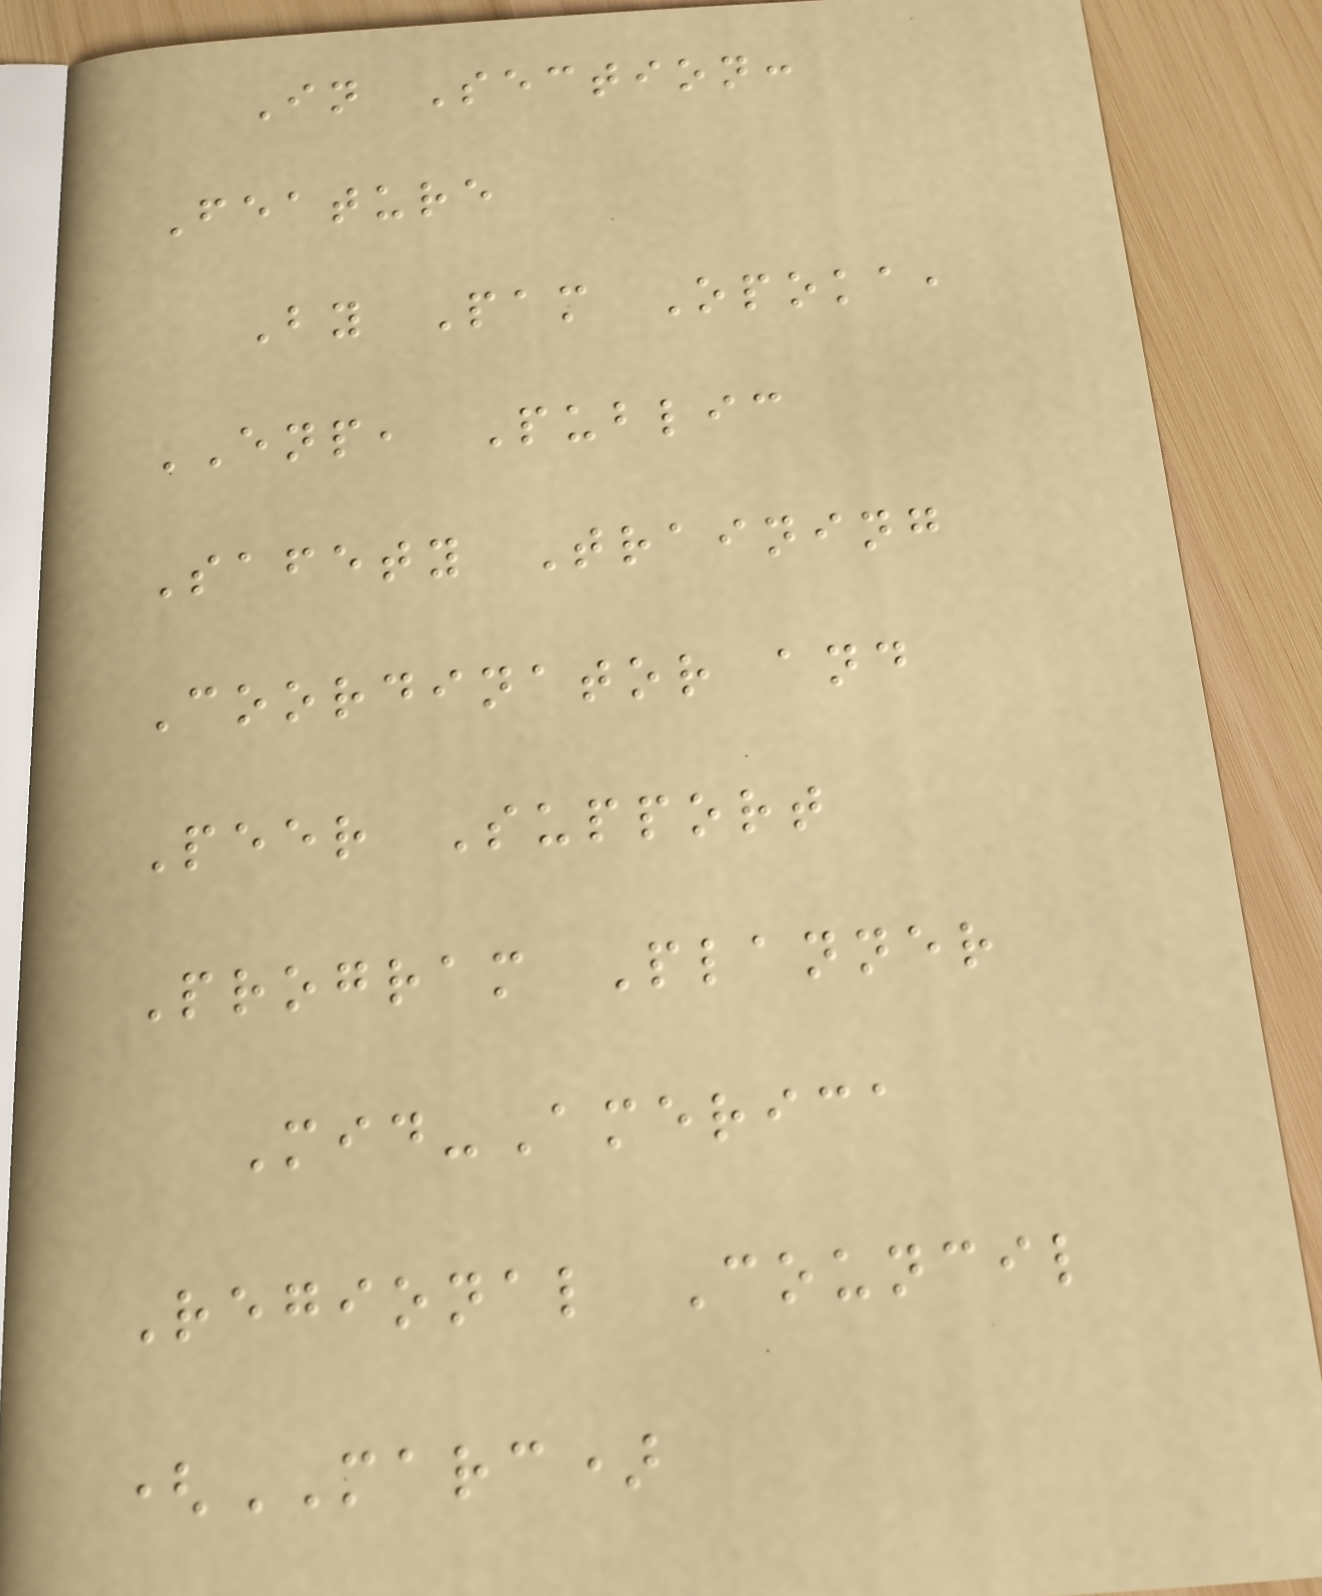In Section:
Feature
By Pam Opoka,
ENP, Public
Safety Training
Coordinator and
Peer Support
Program Planner
Mid-America
Regional Council
(MARC)
